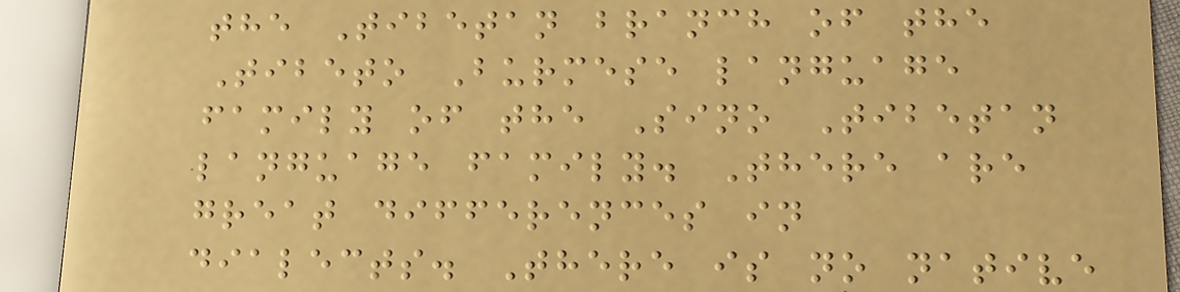the Tibetan branch of the
Tibeto Burmese language
family of the Sino Tibetan
language family. There are
great differences in
dialects. There is no native
